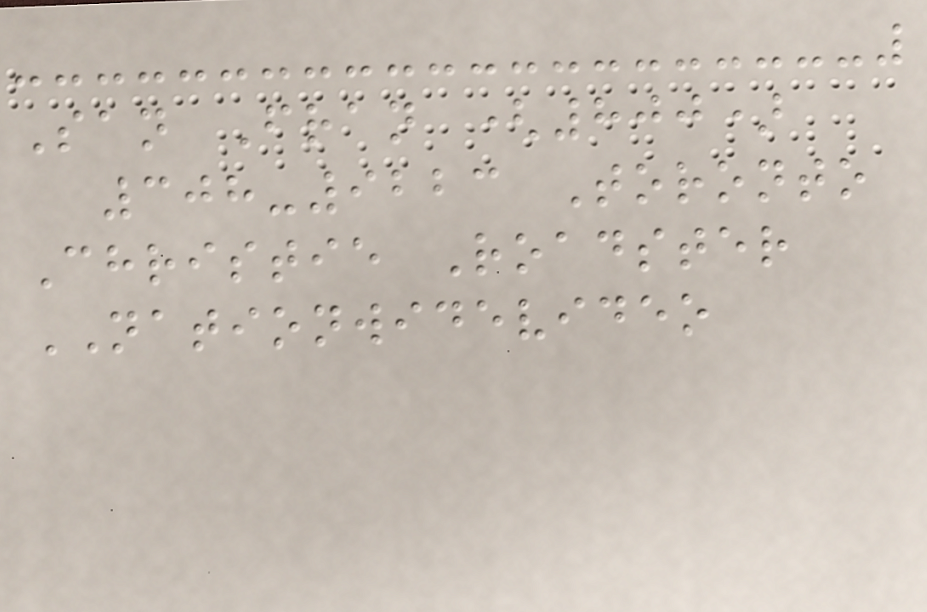San Fran (800)
308-9223 Toronto
Christie Roadster
NATIONWIDEVIDEO
